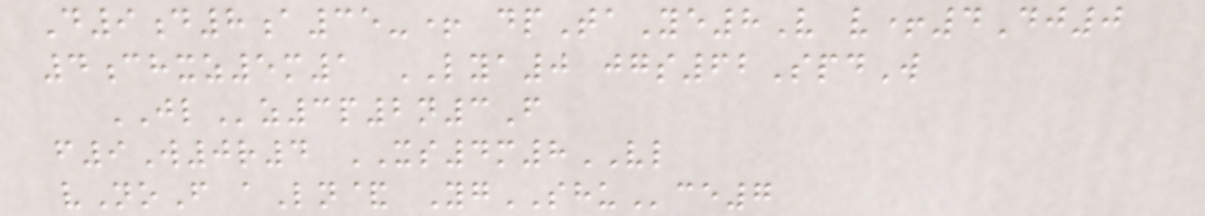D9d8a35-+ dpTaYe8V v+4Dj0
4chxz5m1 LYA0 jgs62SpdW
JLz3p2n3F
f9W0r4 XS4m8VL
vNoF aLn& YgSHUce7
